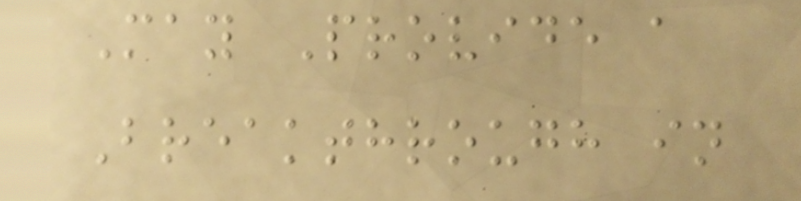May Provide a
Breakthrough in
